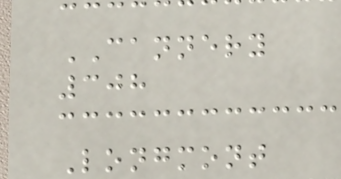CANNERY
308
Longmont
